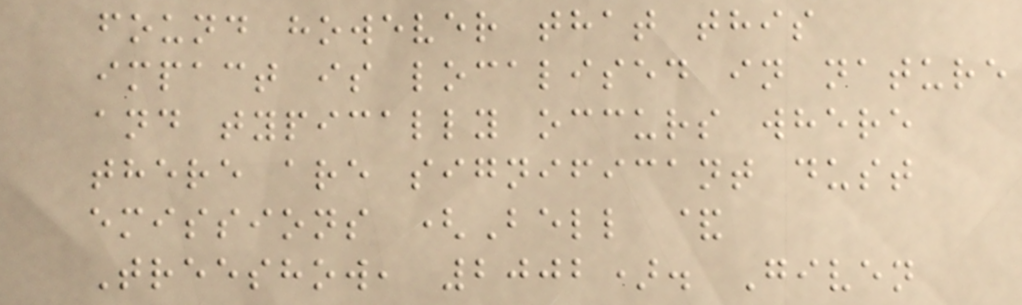found however that this
impact is localised in nature
and typically occurs where
there are significant dust
emissions (Bell &
Treeshow, 2002). Given
